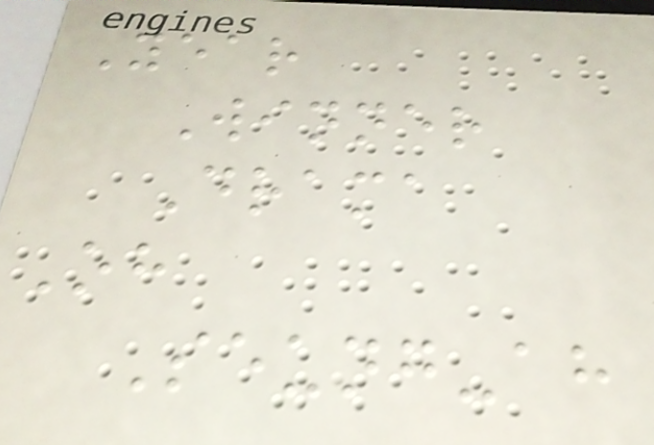Year
Winner
Drama
Oh
Seung-ah
